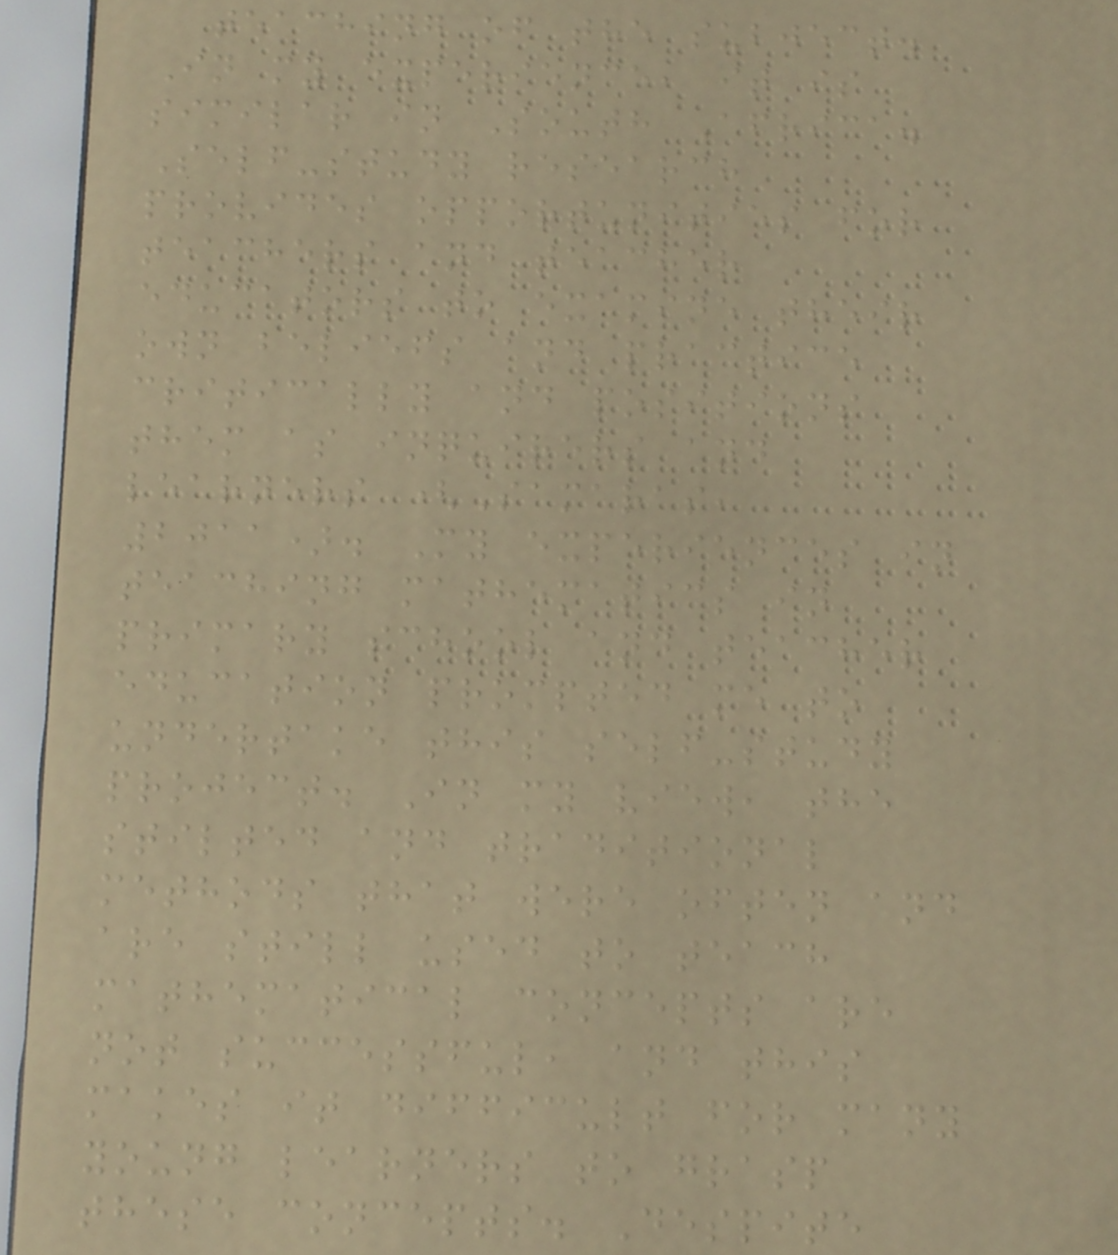teaching of the subject.
In my experience, it is
similar in South Africa.
Self-study research
provides opportunities for
teachers and teacher
educators to examine their
own beliefs and practice
critically and positions
them as inquirers and
learners (Samaras,
2011). My experiences in
teaching mathematics in
primary school and teacher
education prompted me to
undertake this self-study
project. In my view, the
stilted and traditional
methods that were often and
are still used to teach
mathematical concepts are
not successful, and this
makes it difficult for many
young learners to grasp
these concepts. Despite
